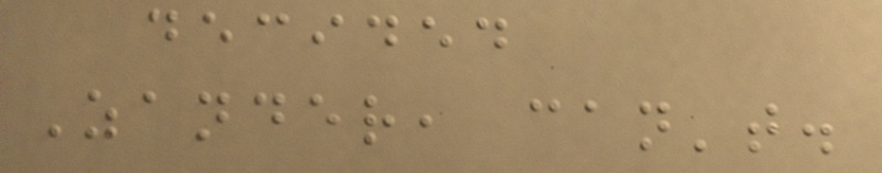decided
Zander, can't.
